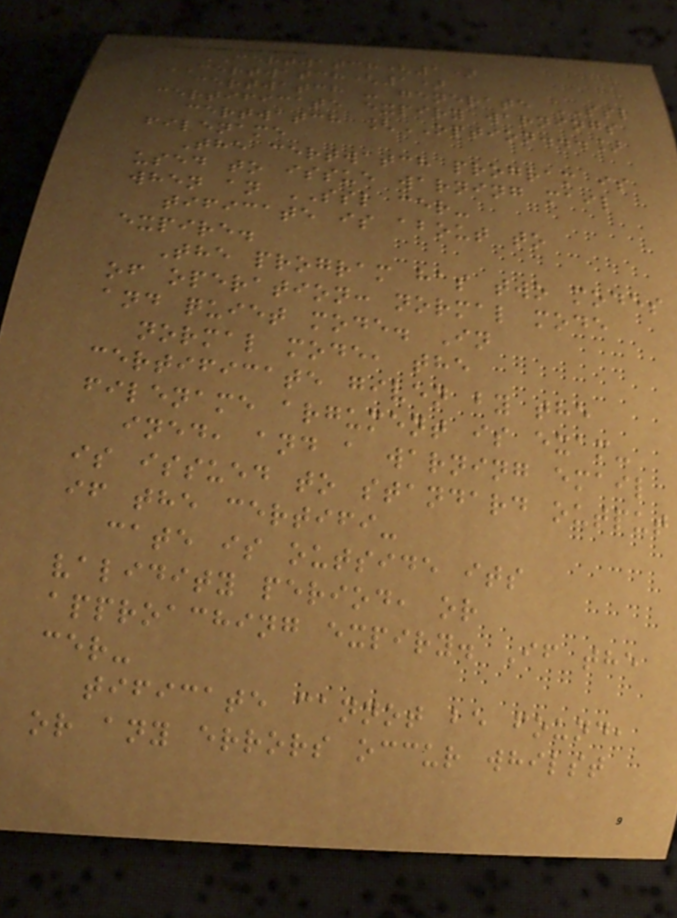CERTWATCH(1)
CERTWATCH(1)
certwatch - generate SSL
certificate expiry warnings
certwatch [OPTION...]
filename
The certwatch program is
used to issue warning mail
when an SSL cer-
tificate is about to
expire.
The program has two modes
of operation: normal mode
and quiet mode. In
normal mode, the
certificate given by the
filename argument is exam-
ined, and a warning email
is issued to standard output
if the certifi-
cate is outside its
validity period, or
approaching expiry. If the
cer-
tificate cannot be found,
or any errors occur whilst
